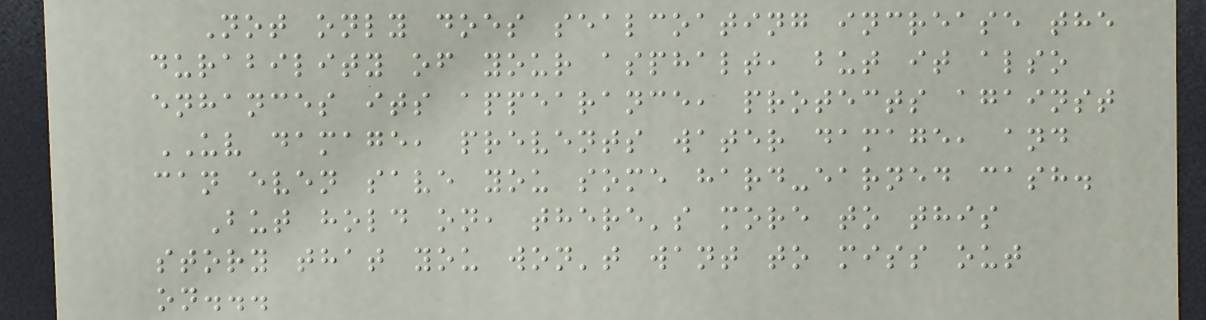Not only does sealcoating increase the
durability of your asphalt, but it also
enhances its appearance, protects against
UV damage, prevents water damage, and
can even save you some hard-earned cash.
But hold on, there's more to this
story that you won't want to miss out
on...
